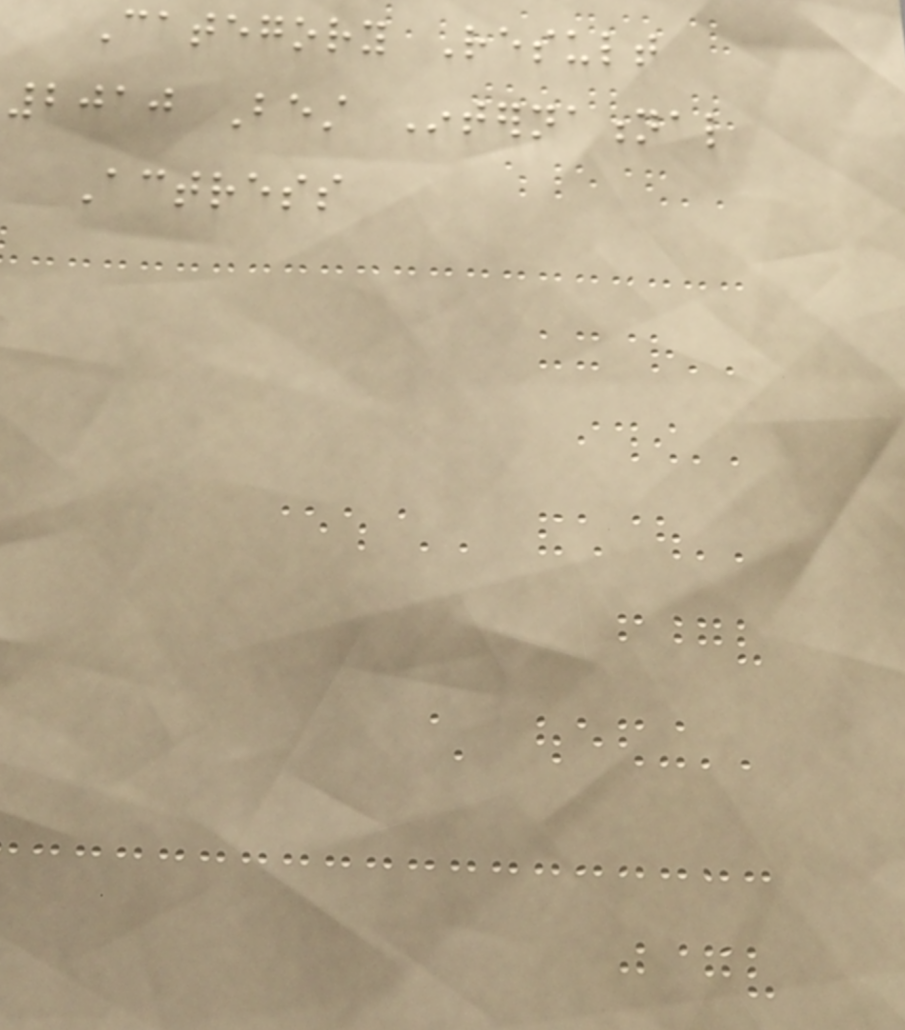Category Result
2010 Best International
Actress
